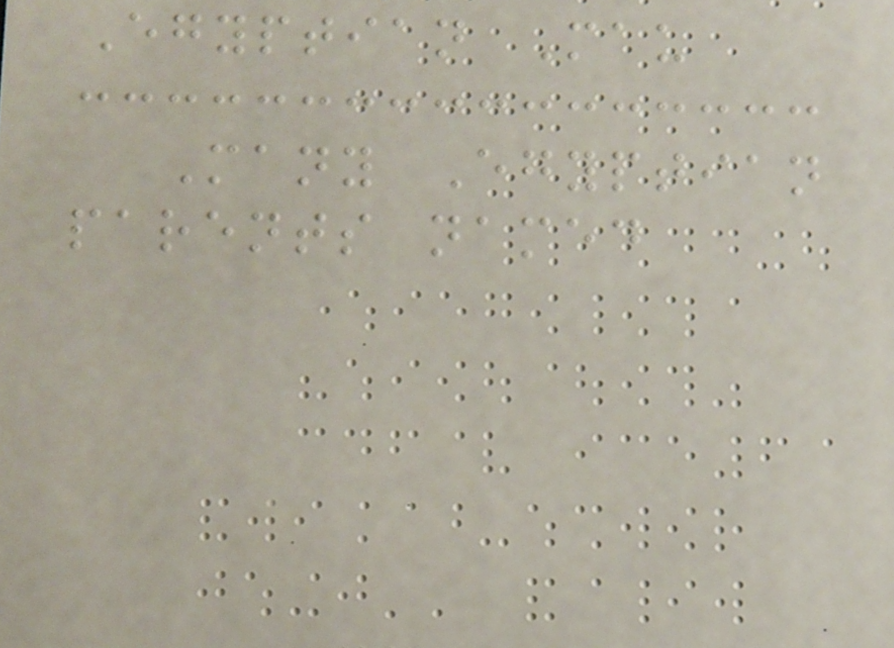Egyptian Mau
Many Egyptian
parents named
